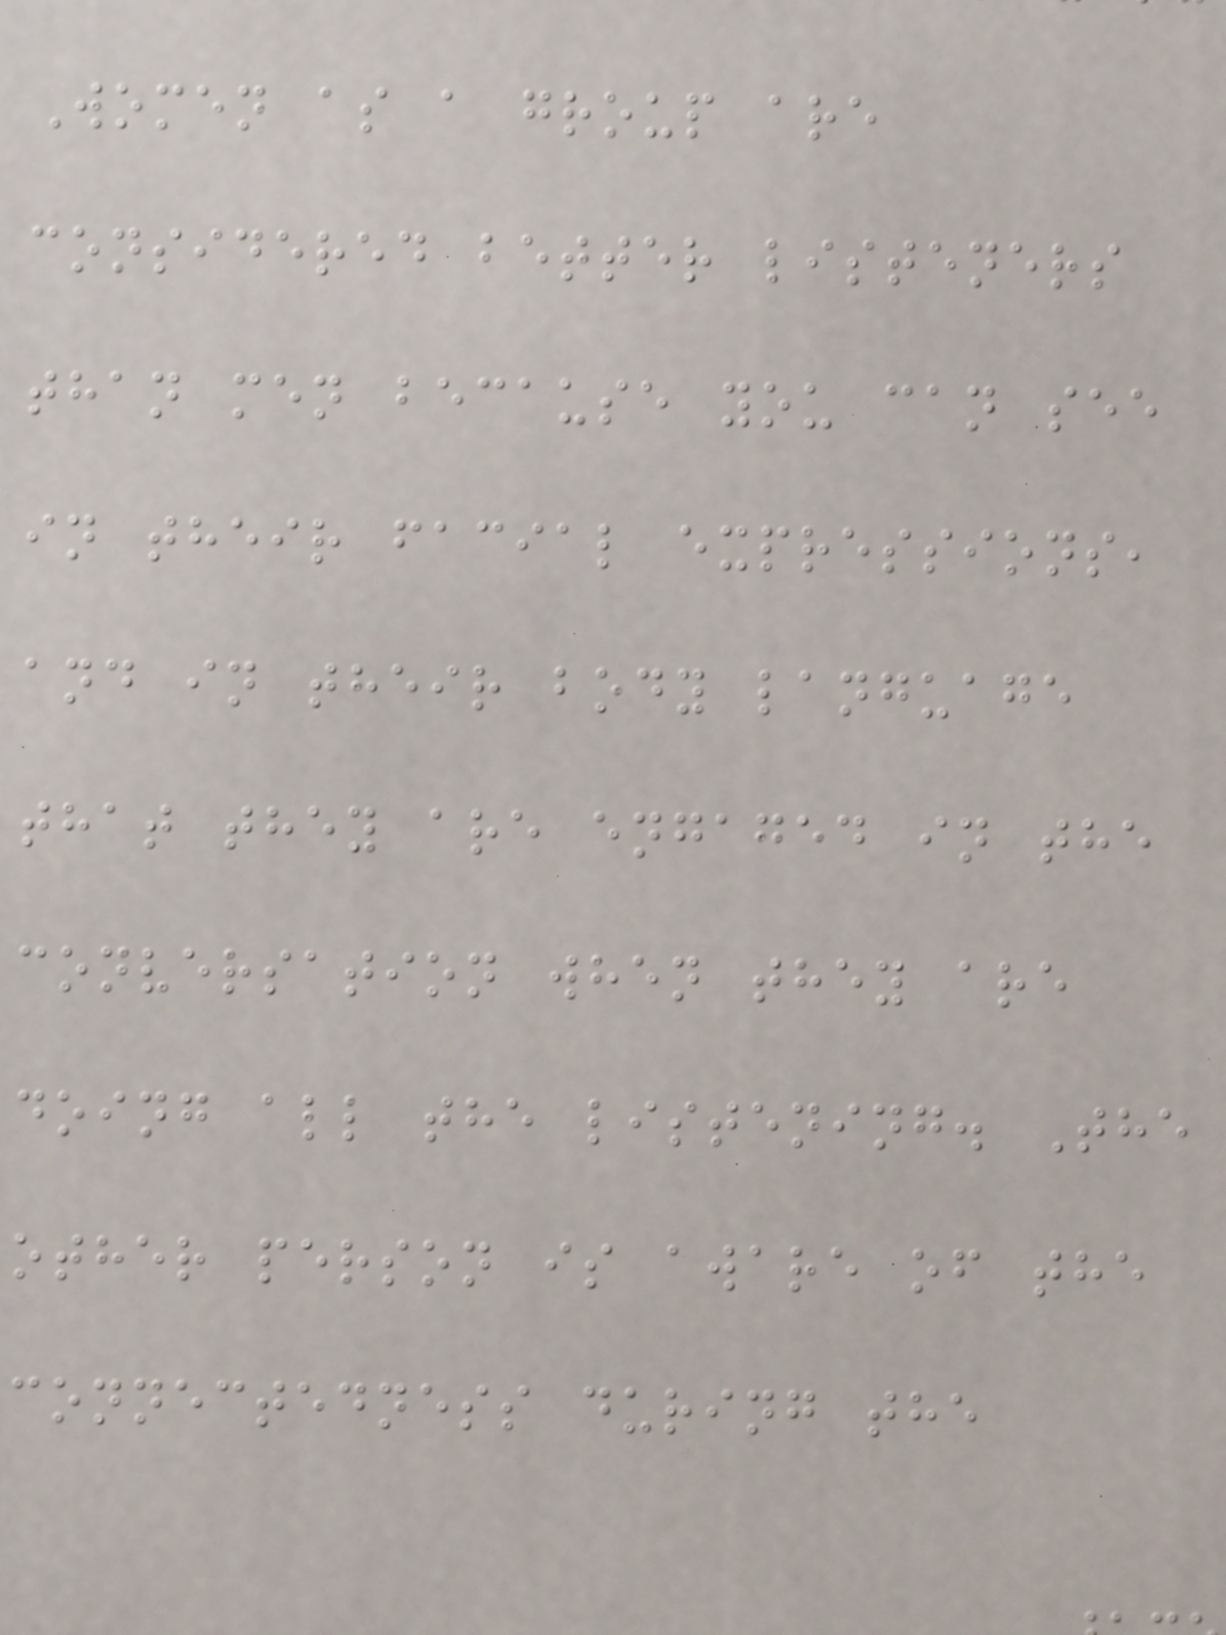Women as a group are
considered better listeners
than men because you can see
in their facial expressions,
and in their body language
that they are engaged in the
conversation when they are
doing all the listening. The
other person is aware of the
connectedness during the
